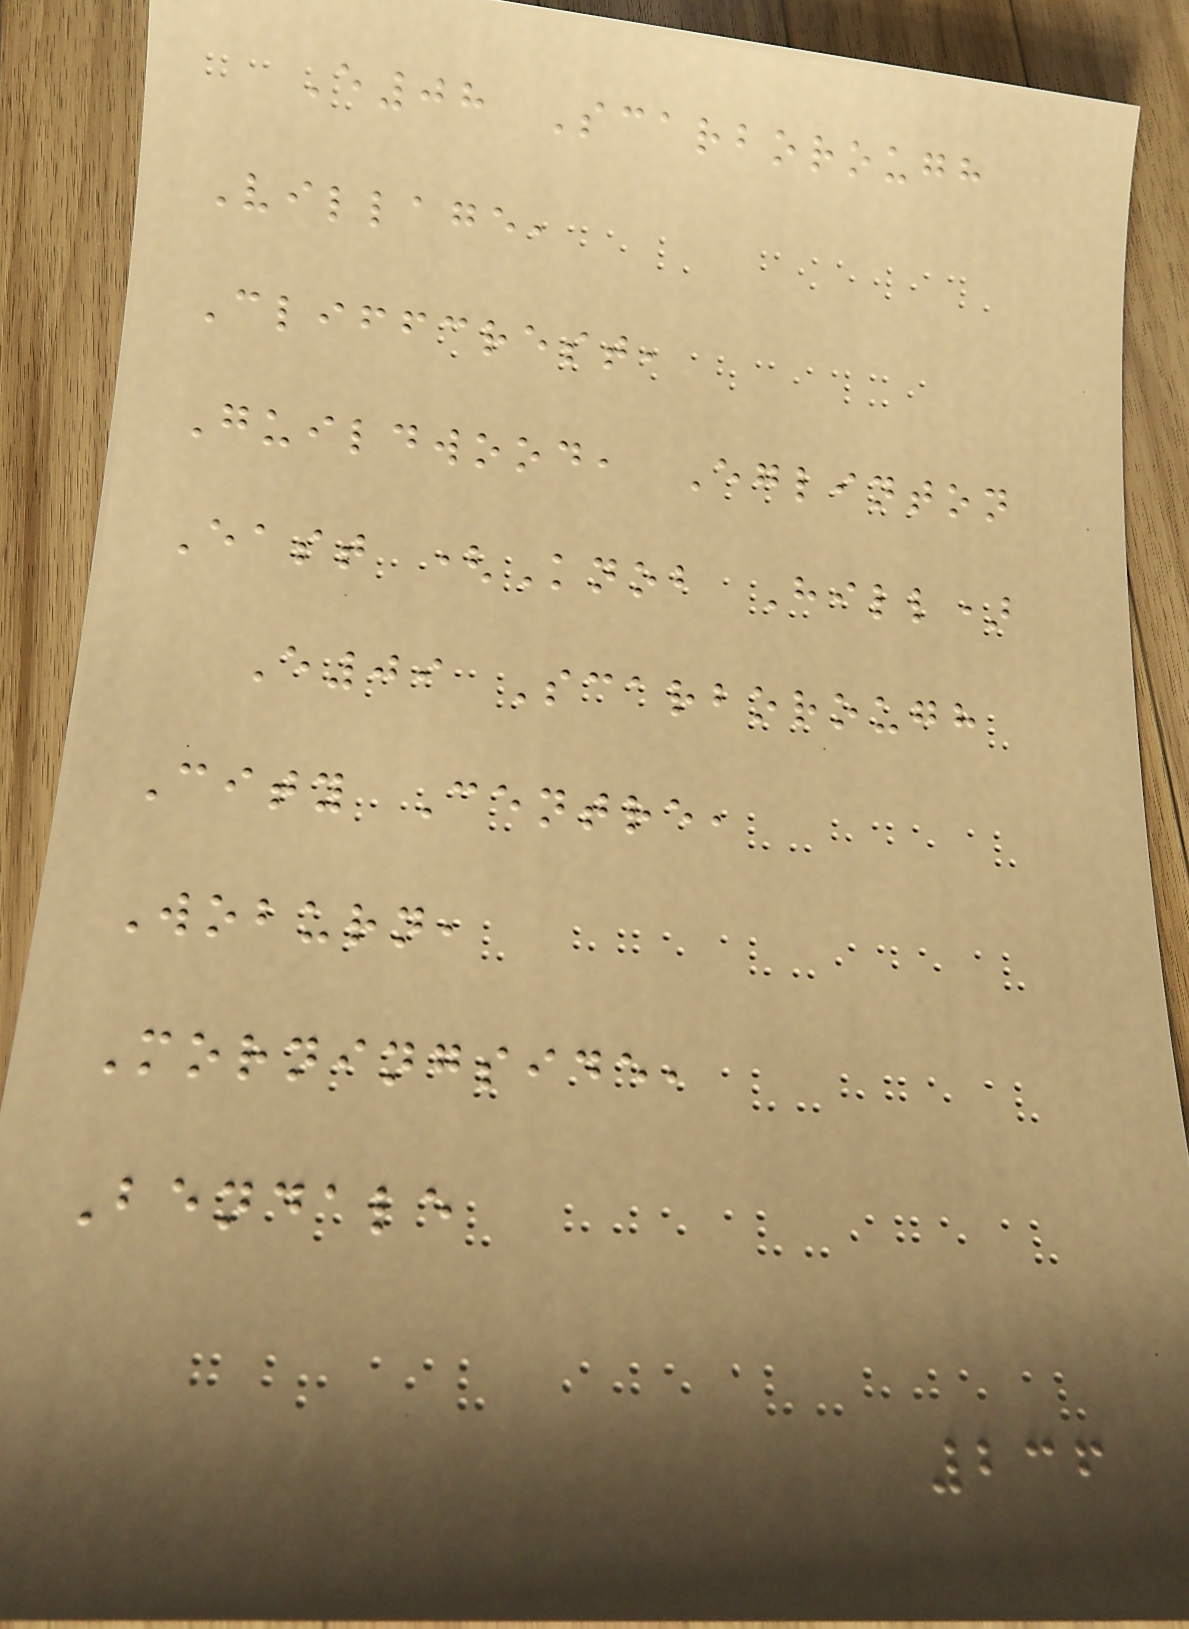E08 Scarborough
Village,
Cliffcrest,
Guildwood, Eglinton
East (Knob Hill)
E09 Scarborough
City Centre,
Woburn,
Morningside,
Bendale
236
